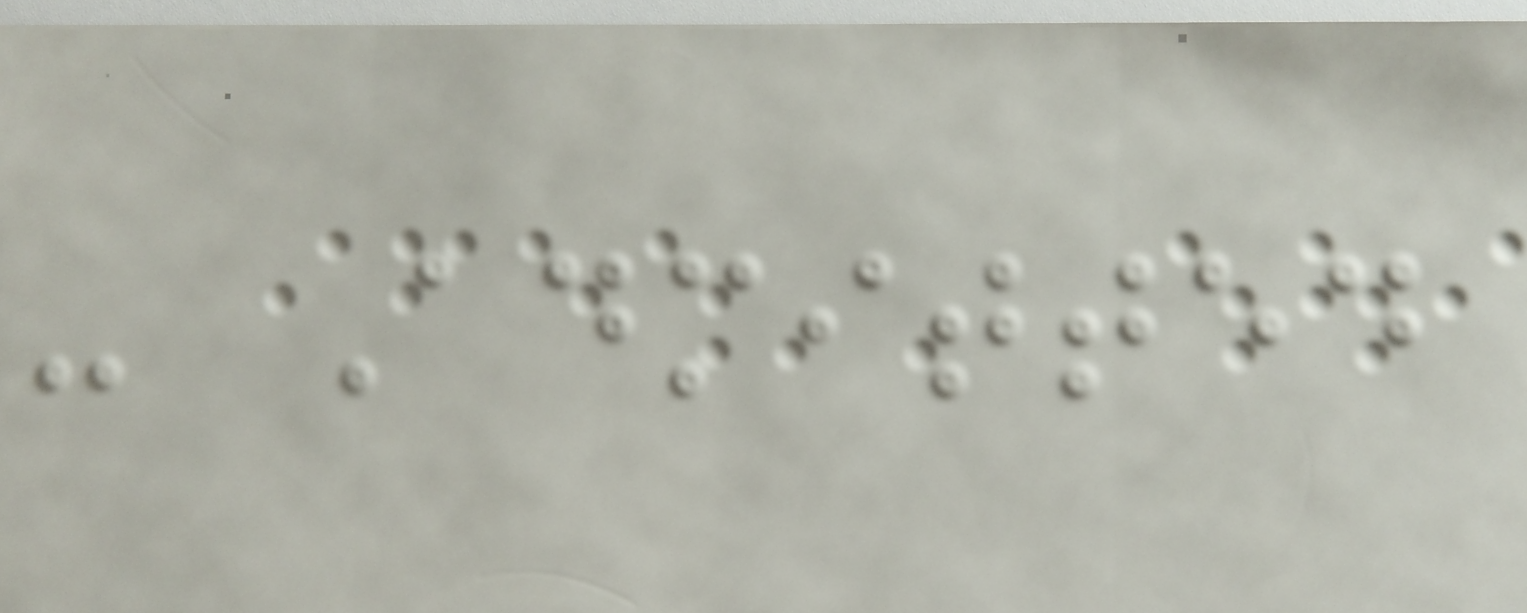- Admitted
